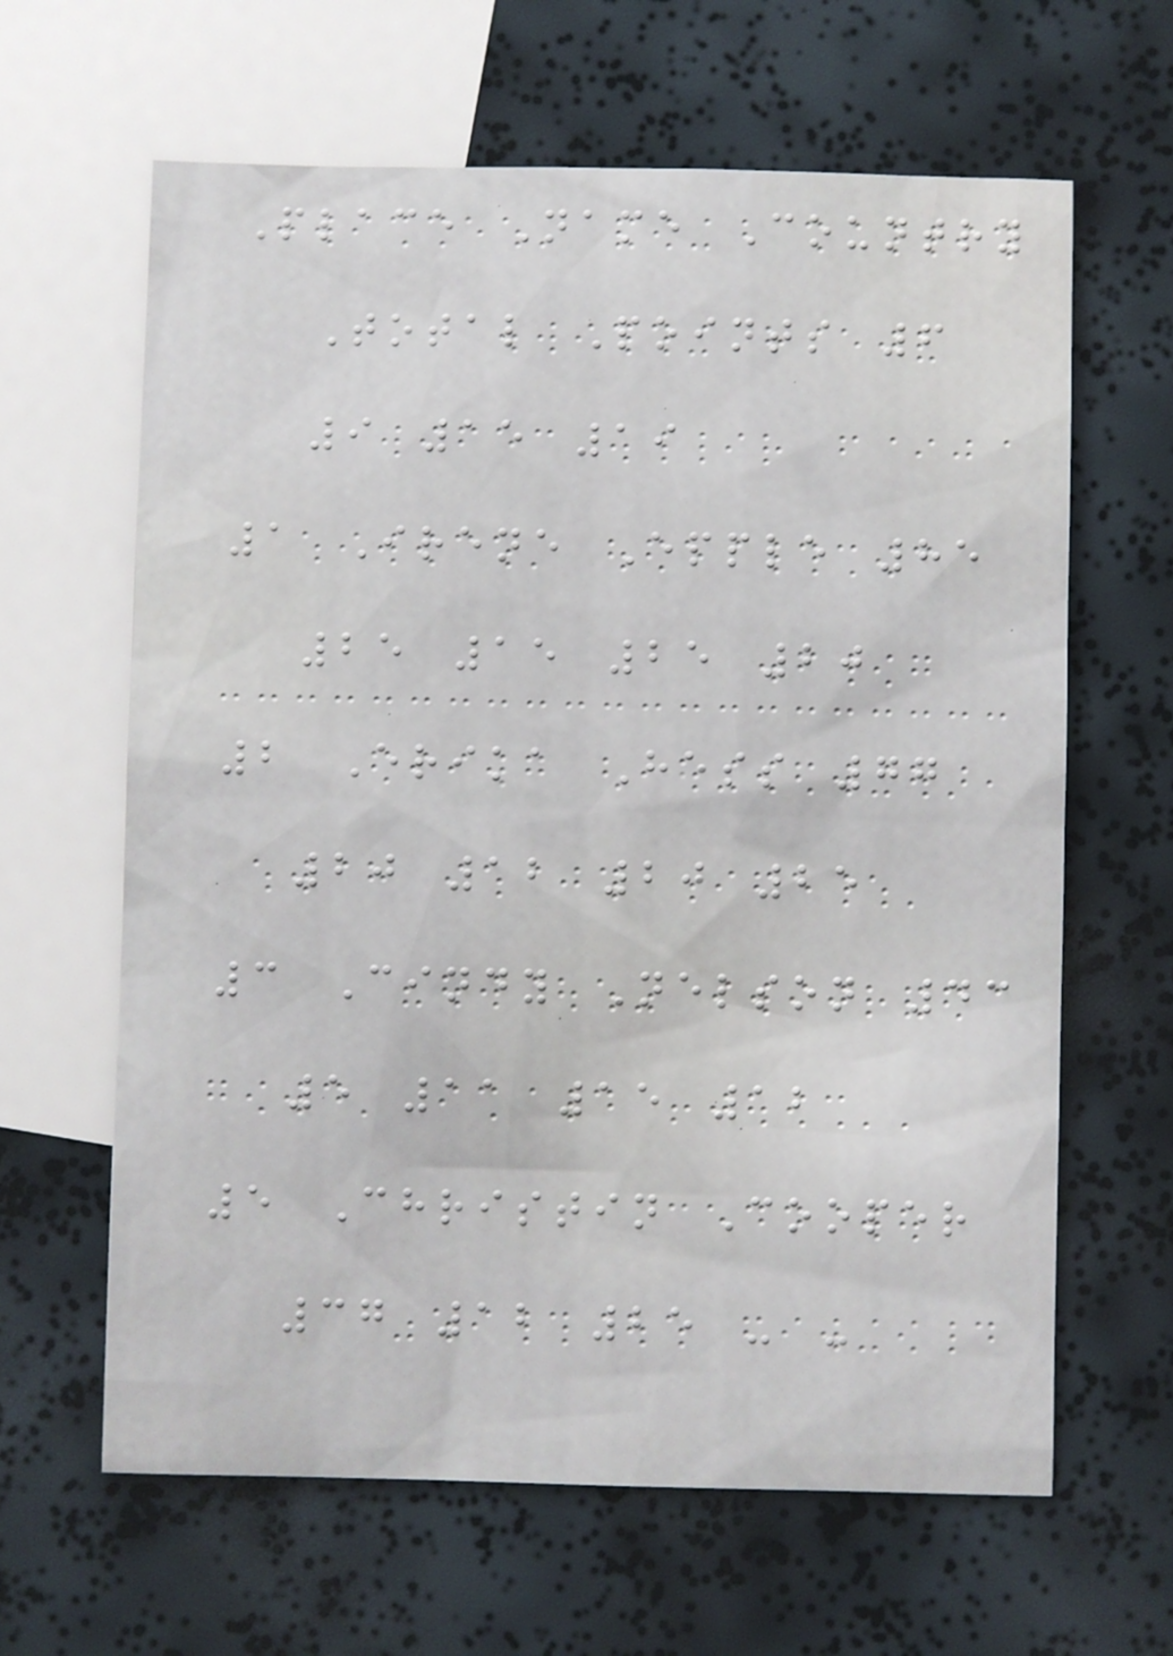Place Name Country
Total Points 6
9 15 19
1 Irene Epple 85
25 15 25 20
2 Erika Hess 77
20 12 20 25
3 Cindy Nelson 43
5 11 15 12
5 Christin Cooper
37 12 25 - -
